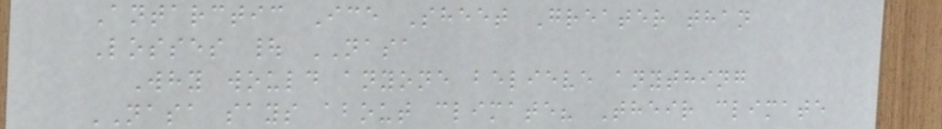Antarctic Ice Sheet Greater than
Losses | NASA
Why would anyone believe anything
NASA says about climate? Their climate
